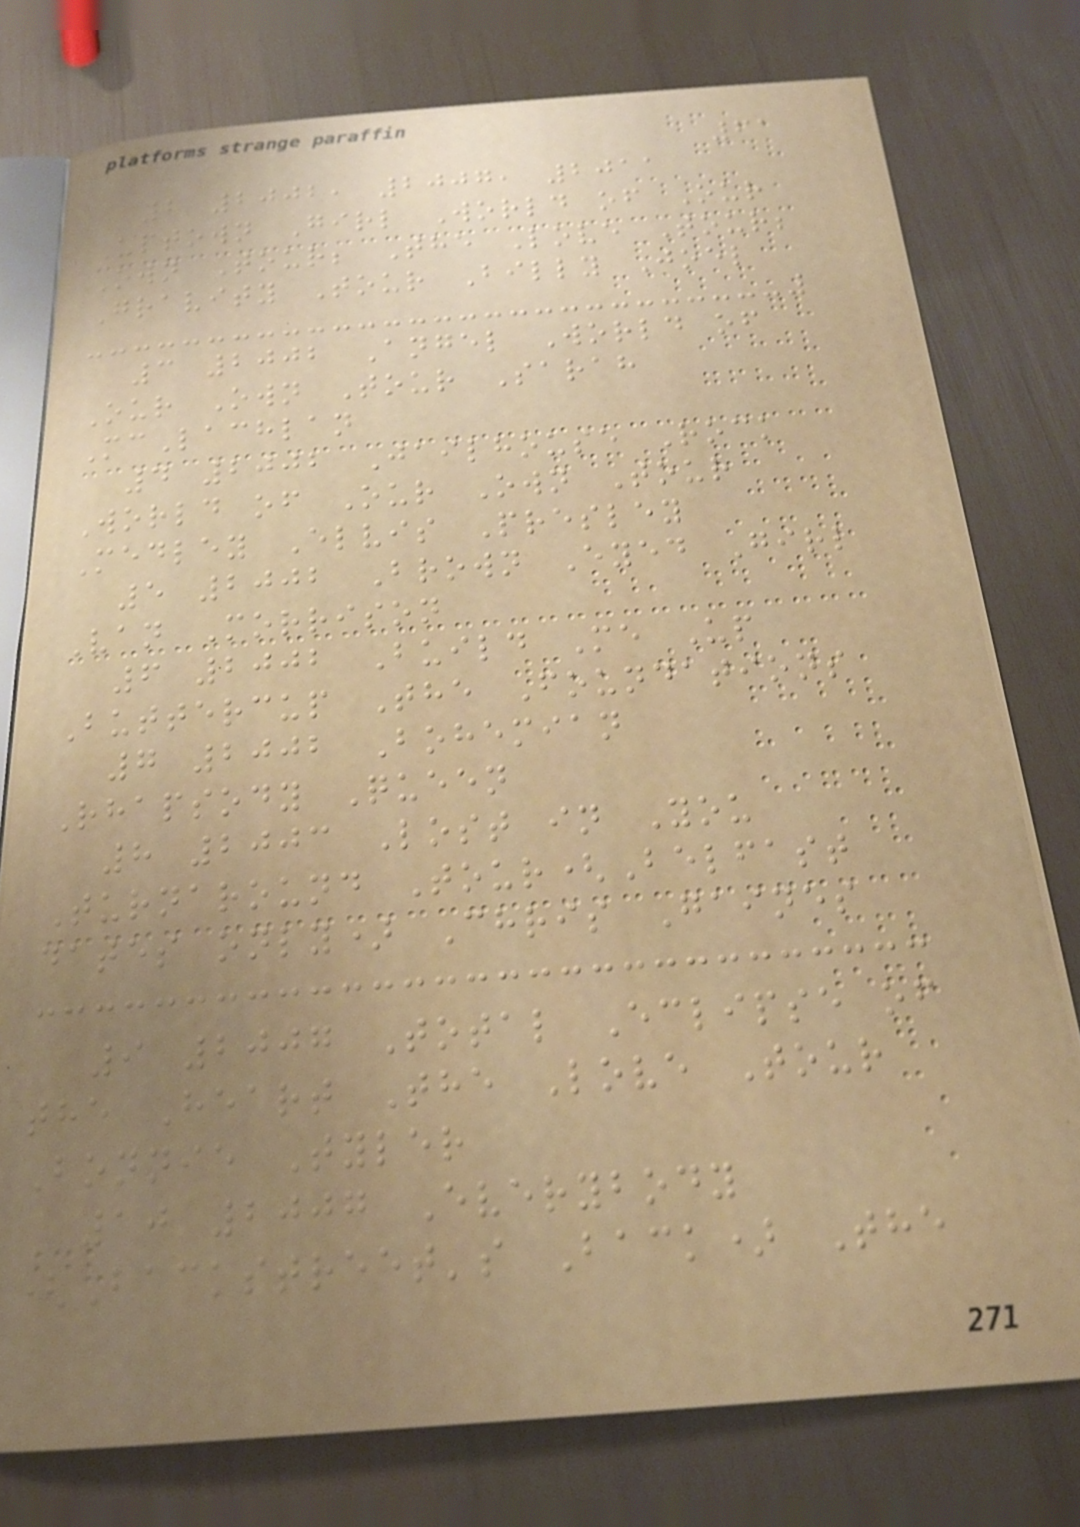61
2 2002, 2007, 2011
Uptown Girl World of Our
Own Tour; The Love Tour;
Gravity Tour Billy Joel
3 2002 Angel World of
Our Own Tour Sarah
McLachlan
4 2002 Jailhouse Rock
World of Our Own Tour
Medley Elvis Presley
5 2002 Brown Eyed Girl
Van Morrison
6 2002 Build Me Up
Buttercup The Foundations
7 2002 Bohemian
Rhapsody Queen
8 2003 Lost in You
Turnaround Tour(Belfast
dates only) Chris Gaines
9 2007 Total Eclipse of
the Heart The Love Tour
Bonnie Tyler
10 2007 Everybody
(Backstreet's Back) The
